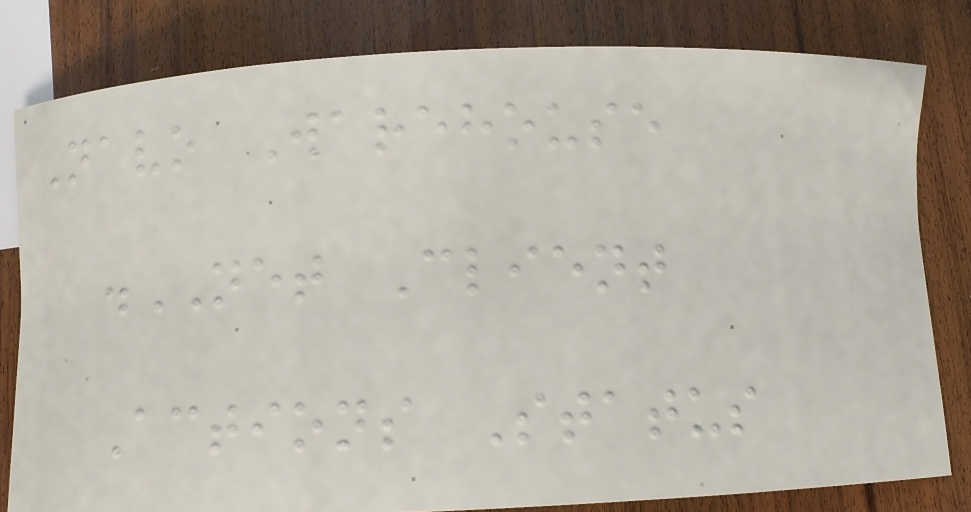Navo Warehouse
.NET Client
Actions Status
